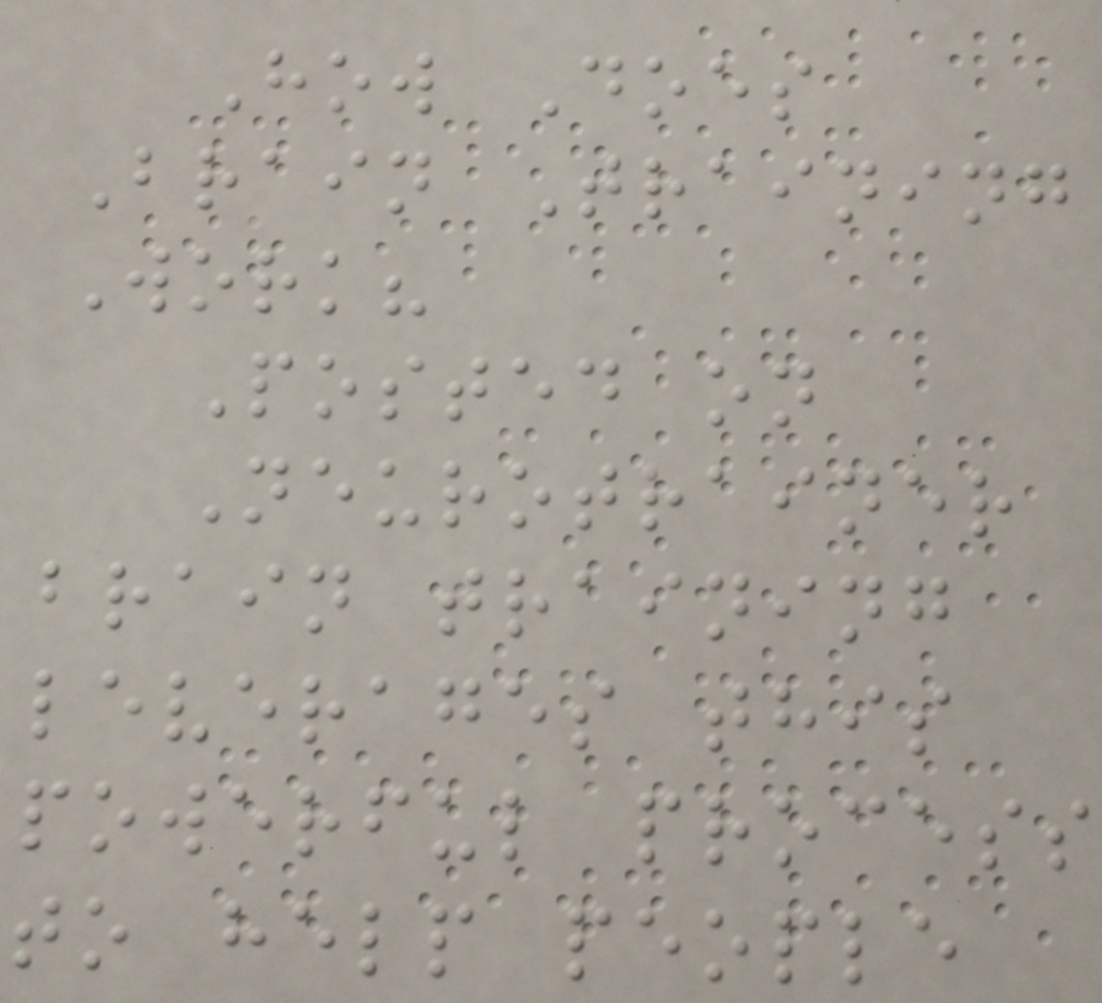How Does
Brain Training
Work?
Posted on
Neurotrainer
brain training
leverages this
powerful process
to help people
